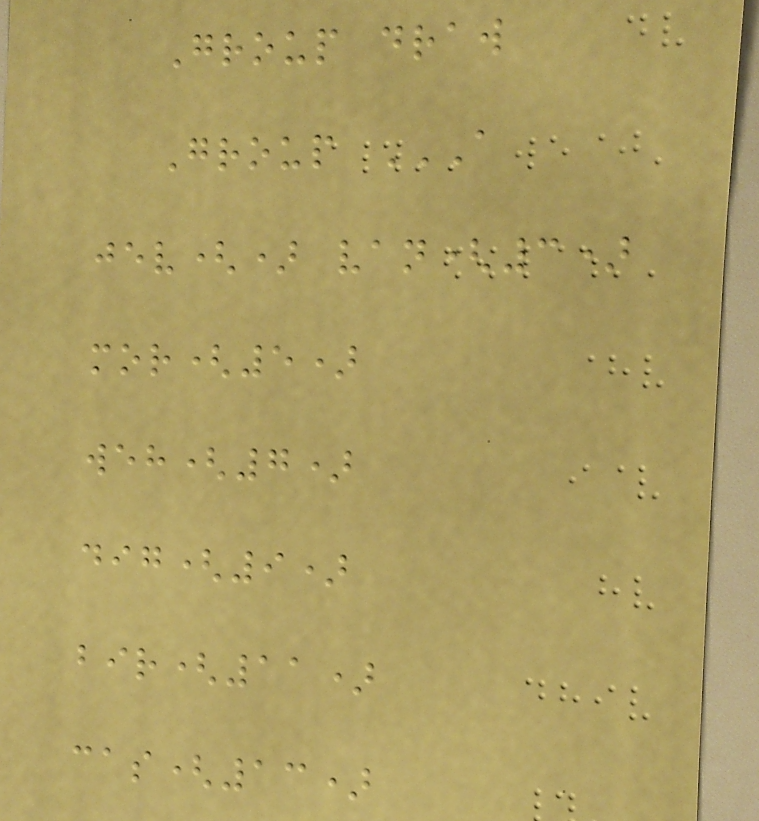Group draw
Group A
JEV() VAN(3)
MOR(5)
WEH(7)
DIG(9)
BIR(11)
CAS(13)
